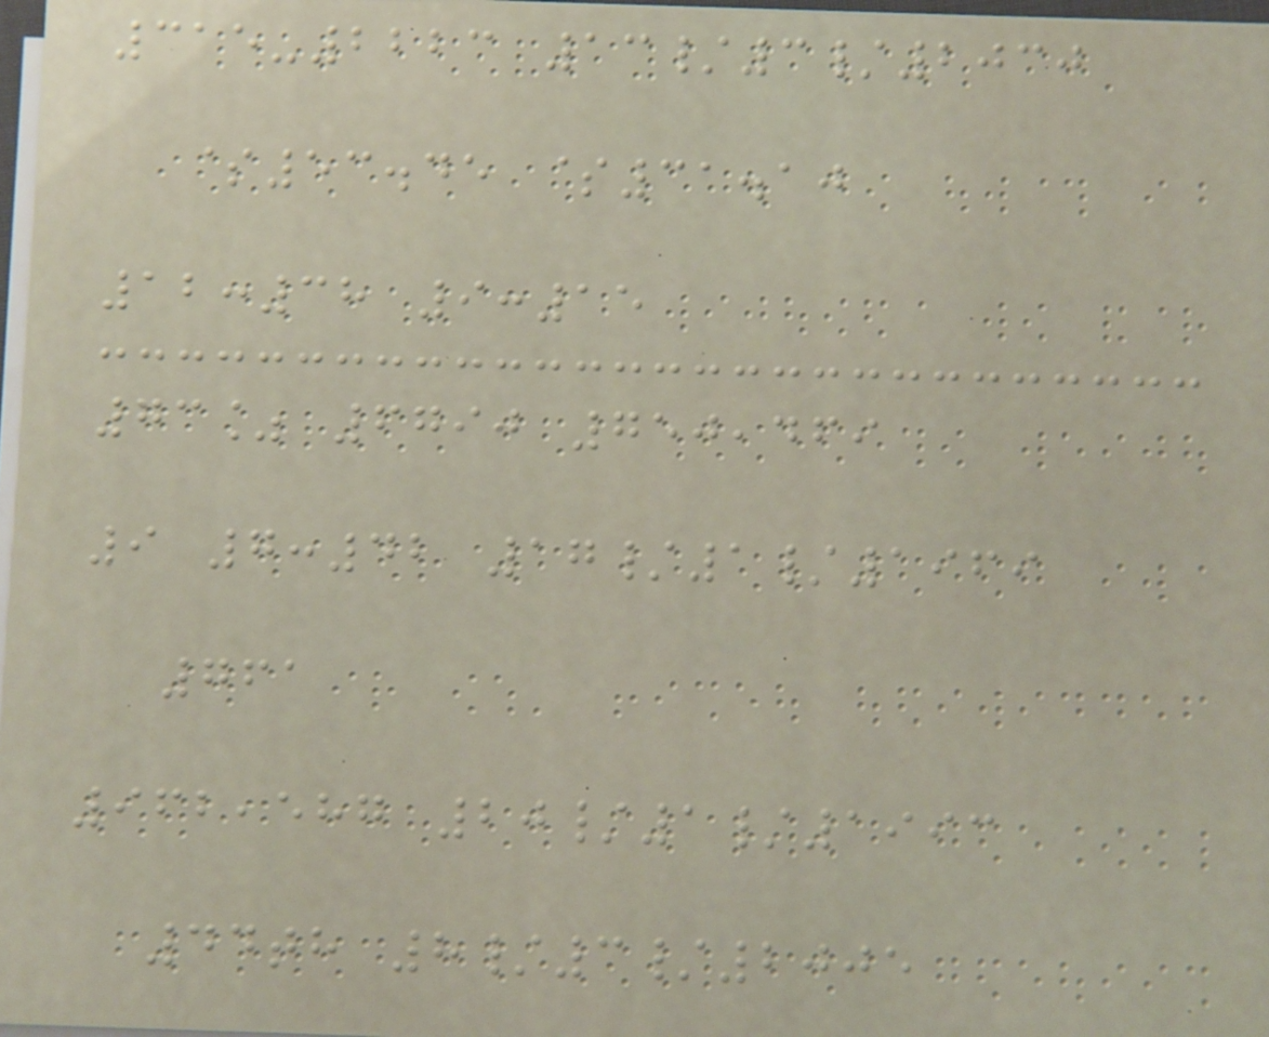315-2223 13/3/2030
$53.45 $31.10
12:38 9:15
73% 6790 750,469
9 7:42 17/1/1969
761
962,587 20/1/1993
44th 8/3/2005
